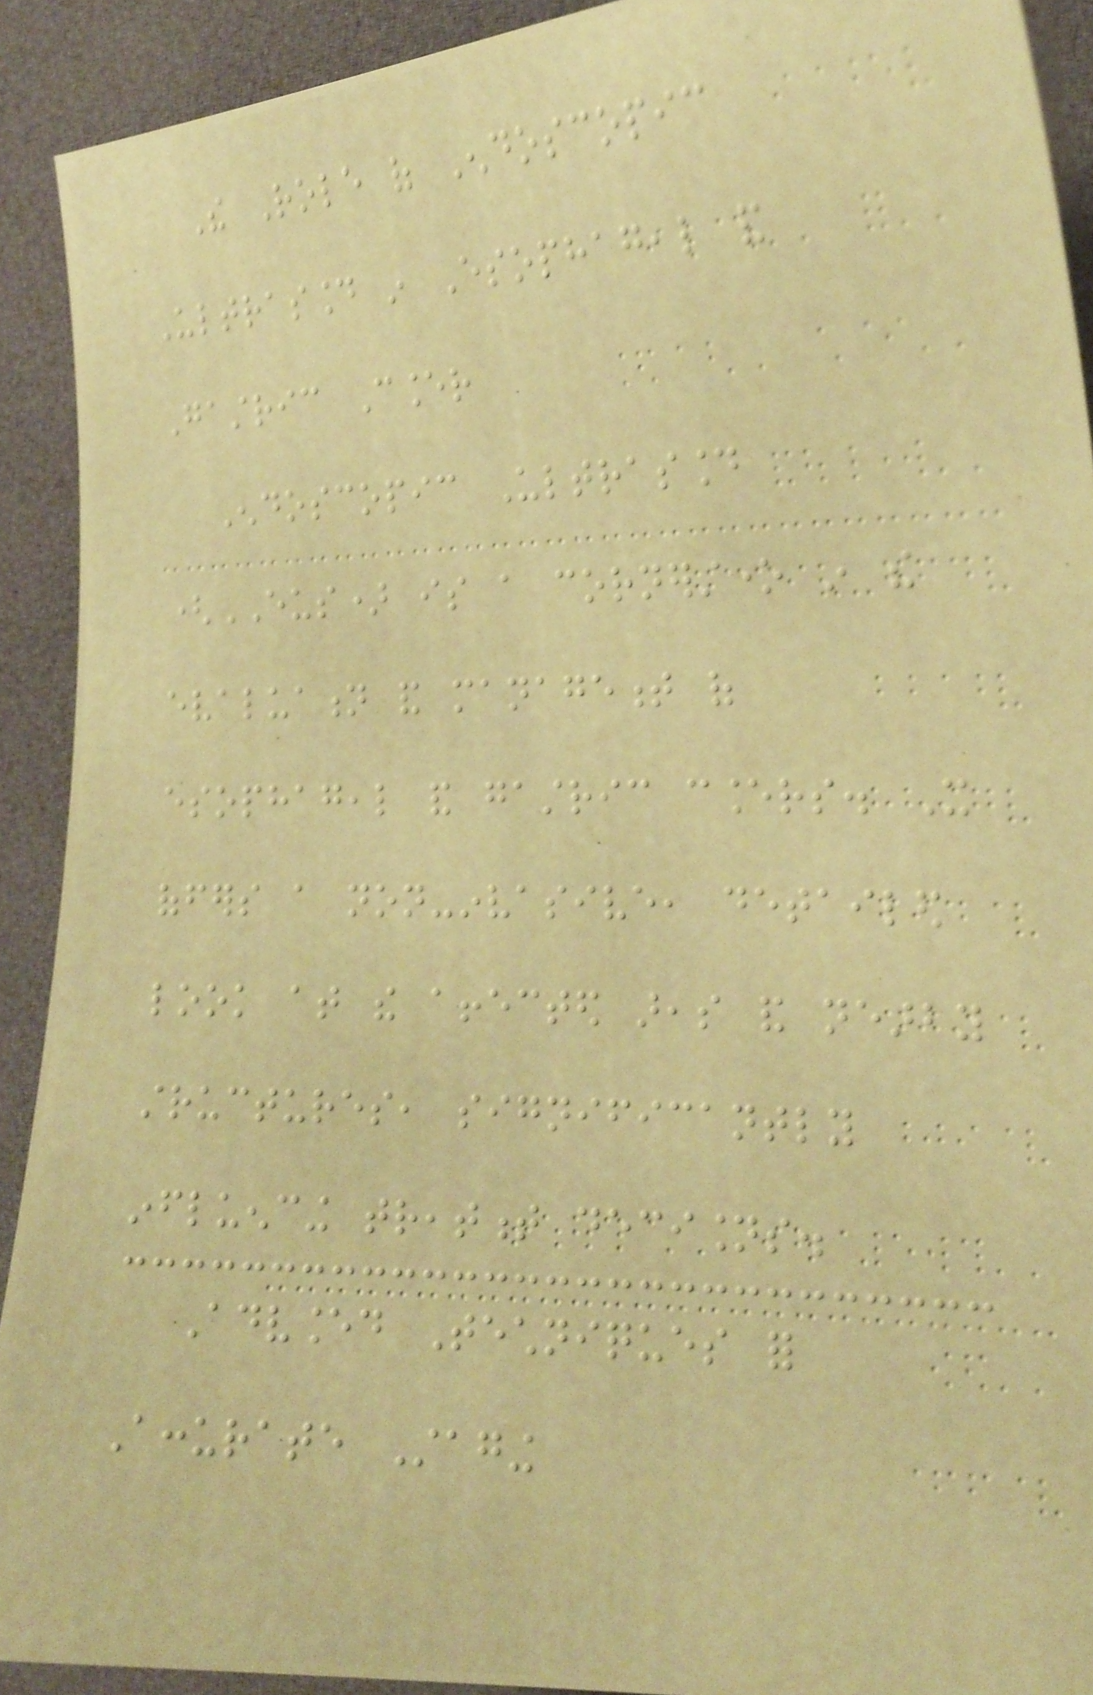The Role of Endoscopic
Ultrasound in Esophageal and
Gastric Cancer
Endoscopic Ultrasound
(EUS) is a cornerstone in the
evaluation and management of
esophageal and gastric cancers. It
offers a non-invasive, detailed
look at the affected areas and nearby
structures, significantly
influencing treatment decisions.
Advanced Techniques for
Accurate Staging
